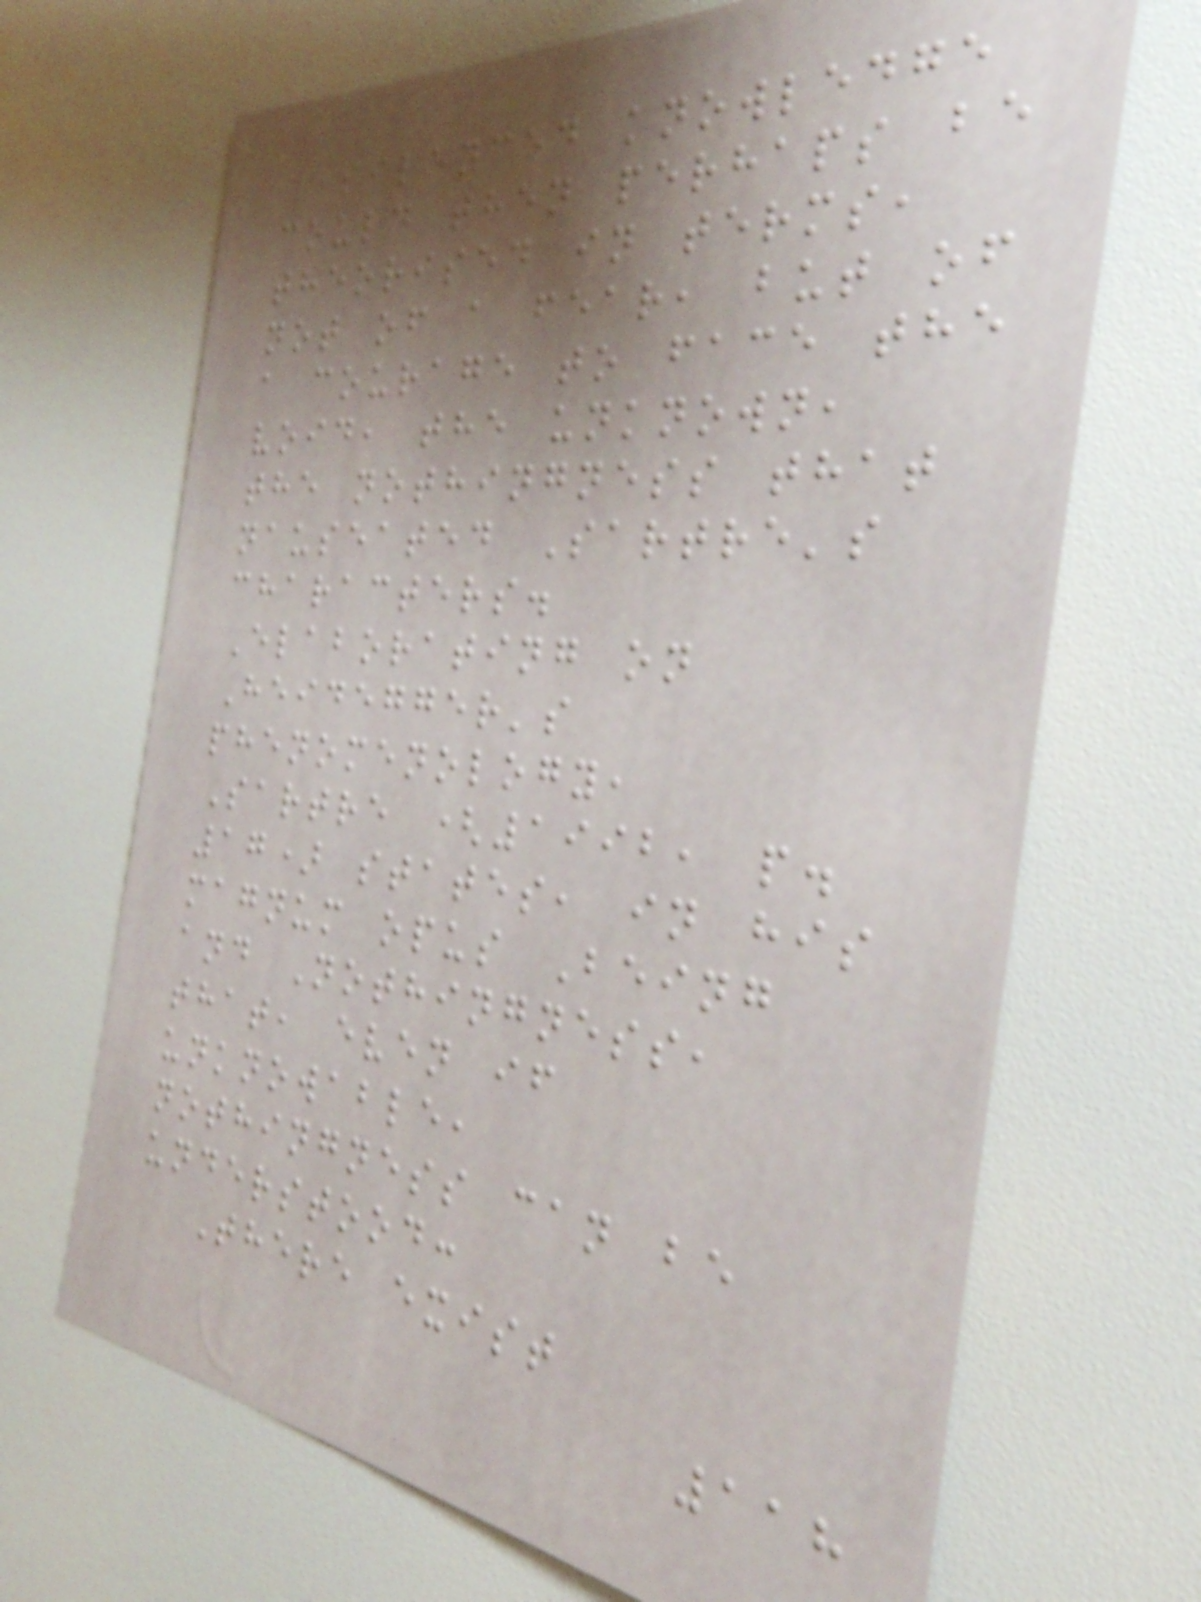silenced knowledge
could then perhaps be
theorised in terms,
not of a fear, but of
a courage to face the
void, the unknown,
the nothingness that
nauseated Sartre's
characters.
Elaborating on
Heidegger's
phenomenology,
Sartre (1992, p.
17) states, in his
magnum opus Being
and Nothingness,
that, even if
unknowable,
nothingness can be
understood:
There exist
118
